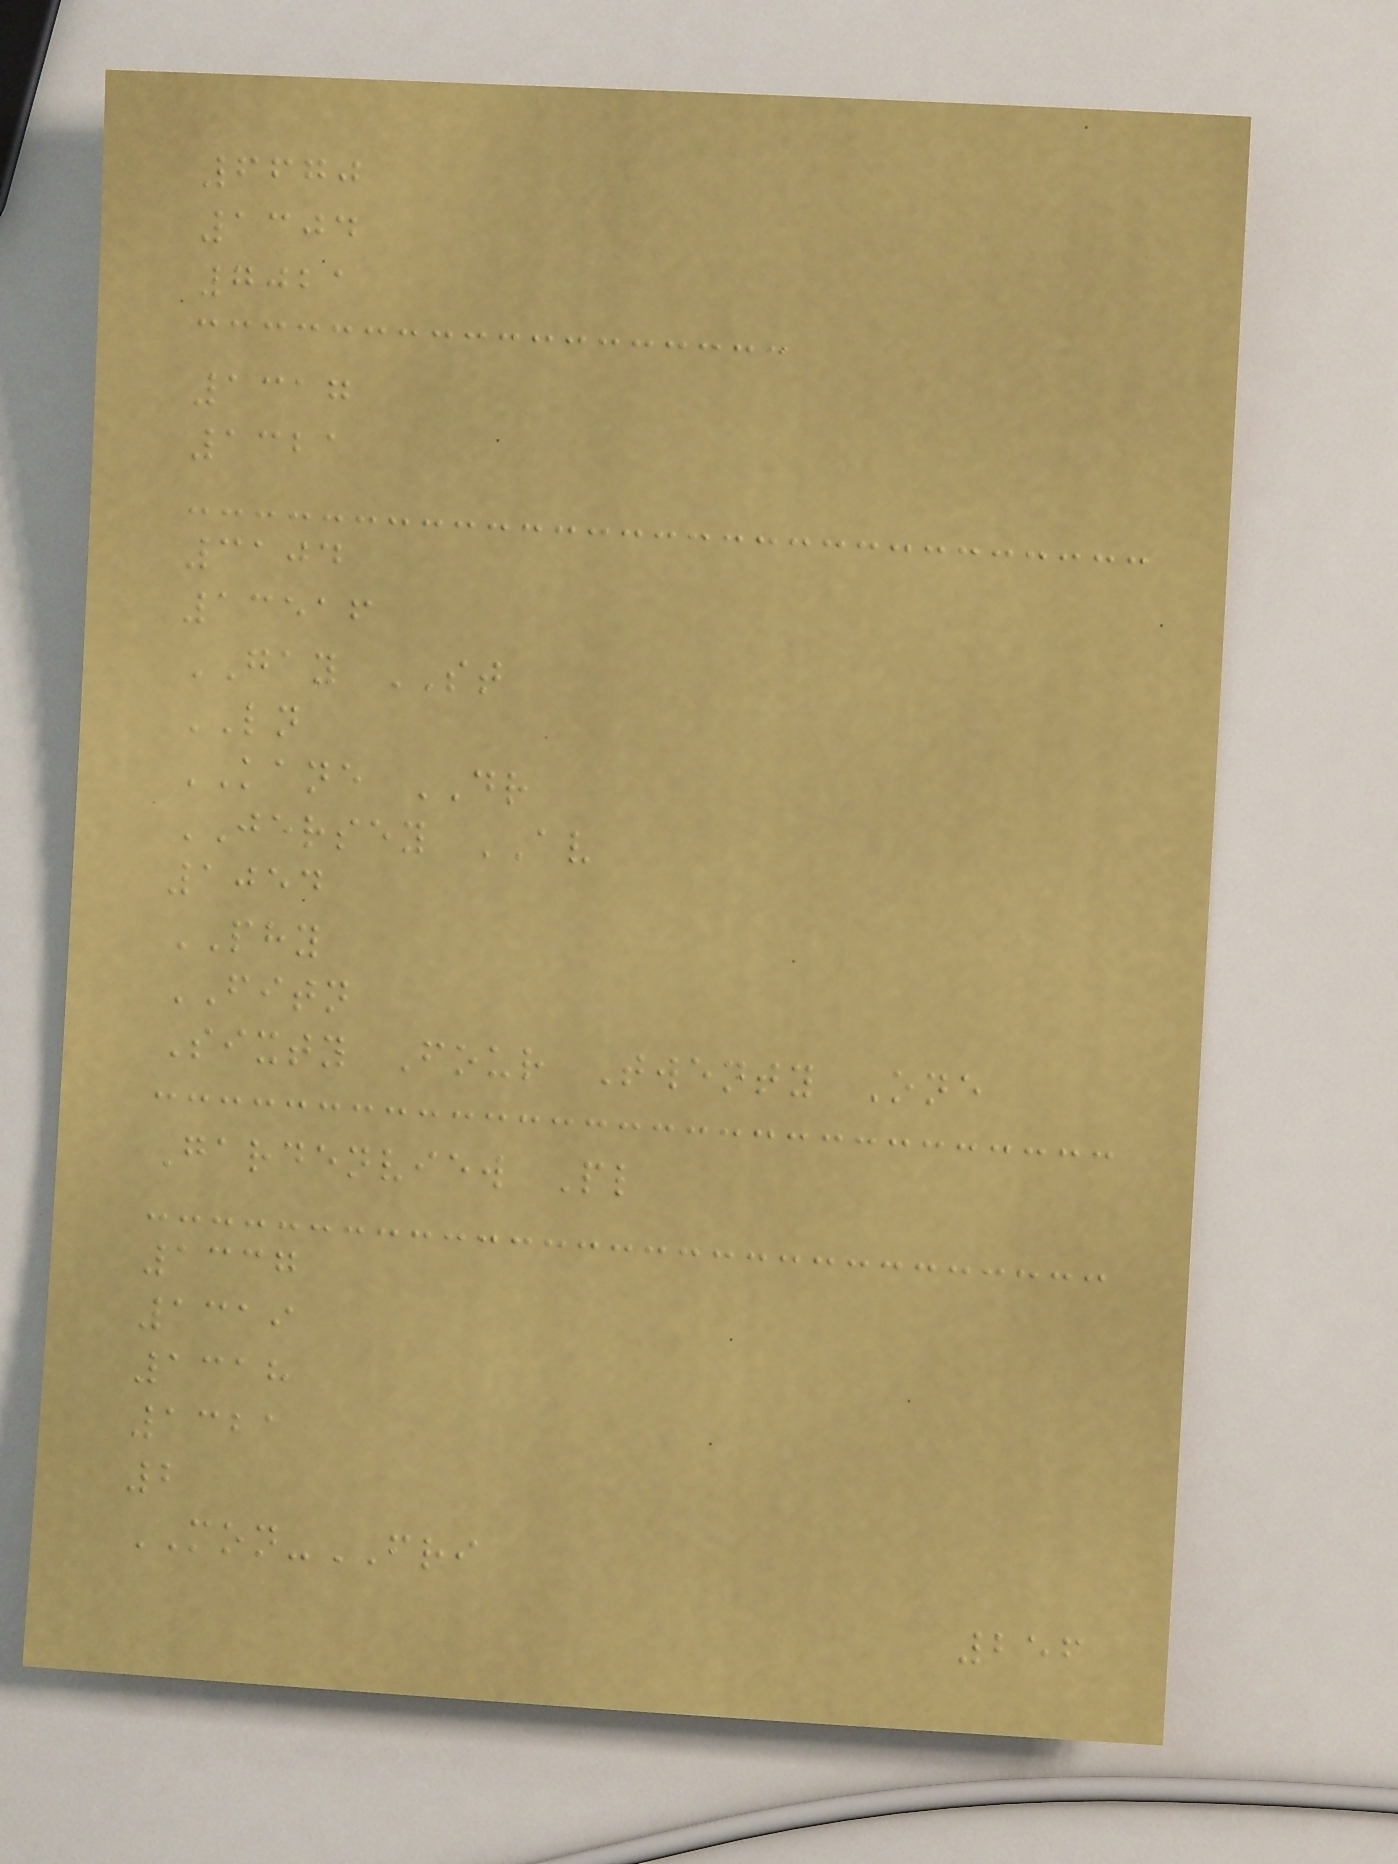6670
1304
7021
1317
1321
3104
13516
GAY ST
LN
KANE DR
JERSEY AV
1054
PHY
FITN
Sixty Four Twenty One
Gardenview Pl
1337
1319
1318
1321
2
MON-FRI
256
